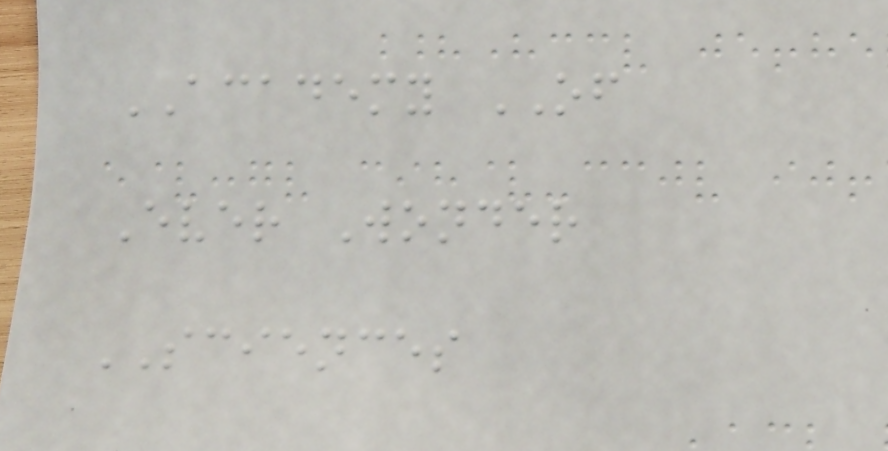ACADEMY OF
Ever Wonder
SCIENCES
